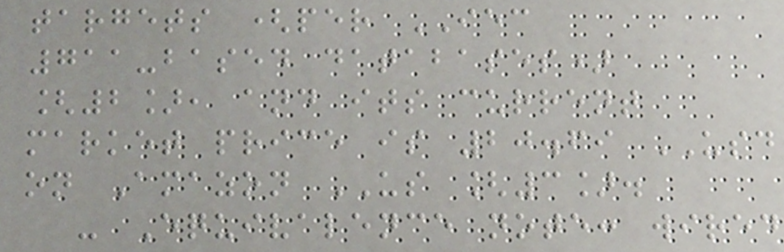targets (per IEC
711-based databases)
[2], and its current
market price is 20.69 USD
on Amazon US [3].
- Equivalence note: wired
